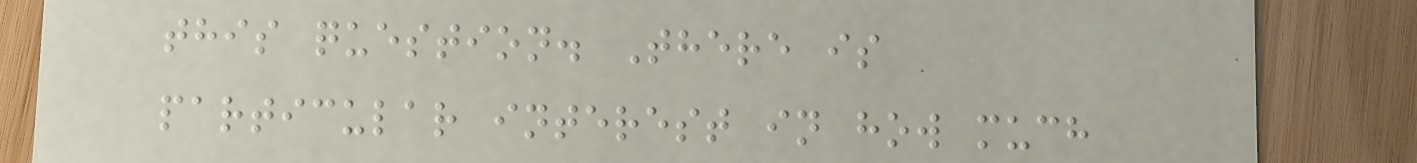this question. There is
particular interest in how much
